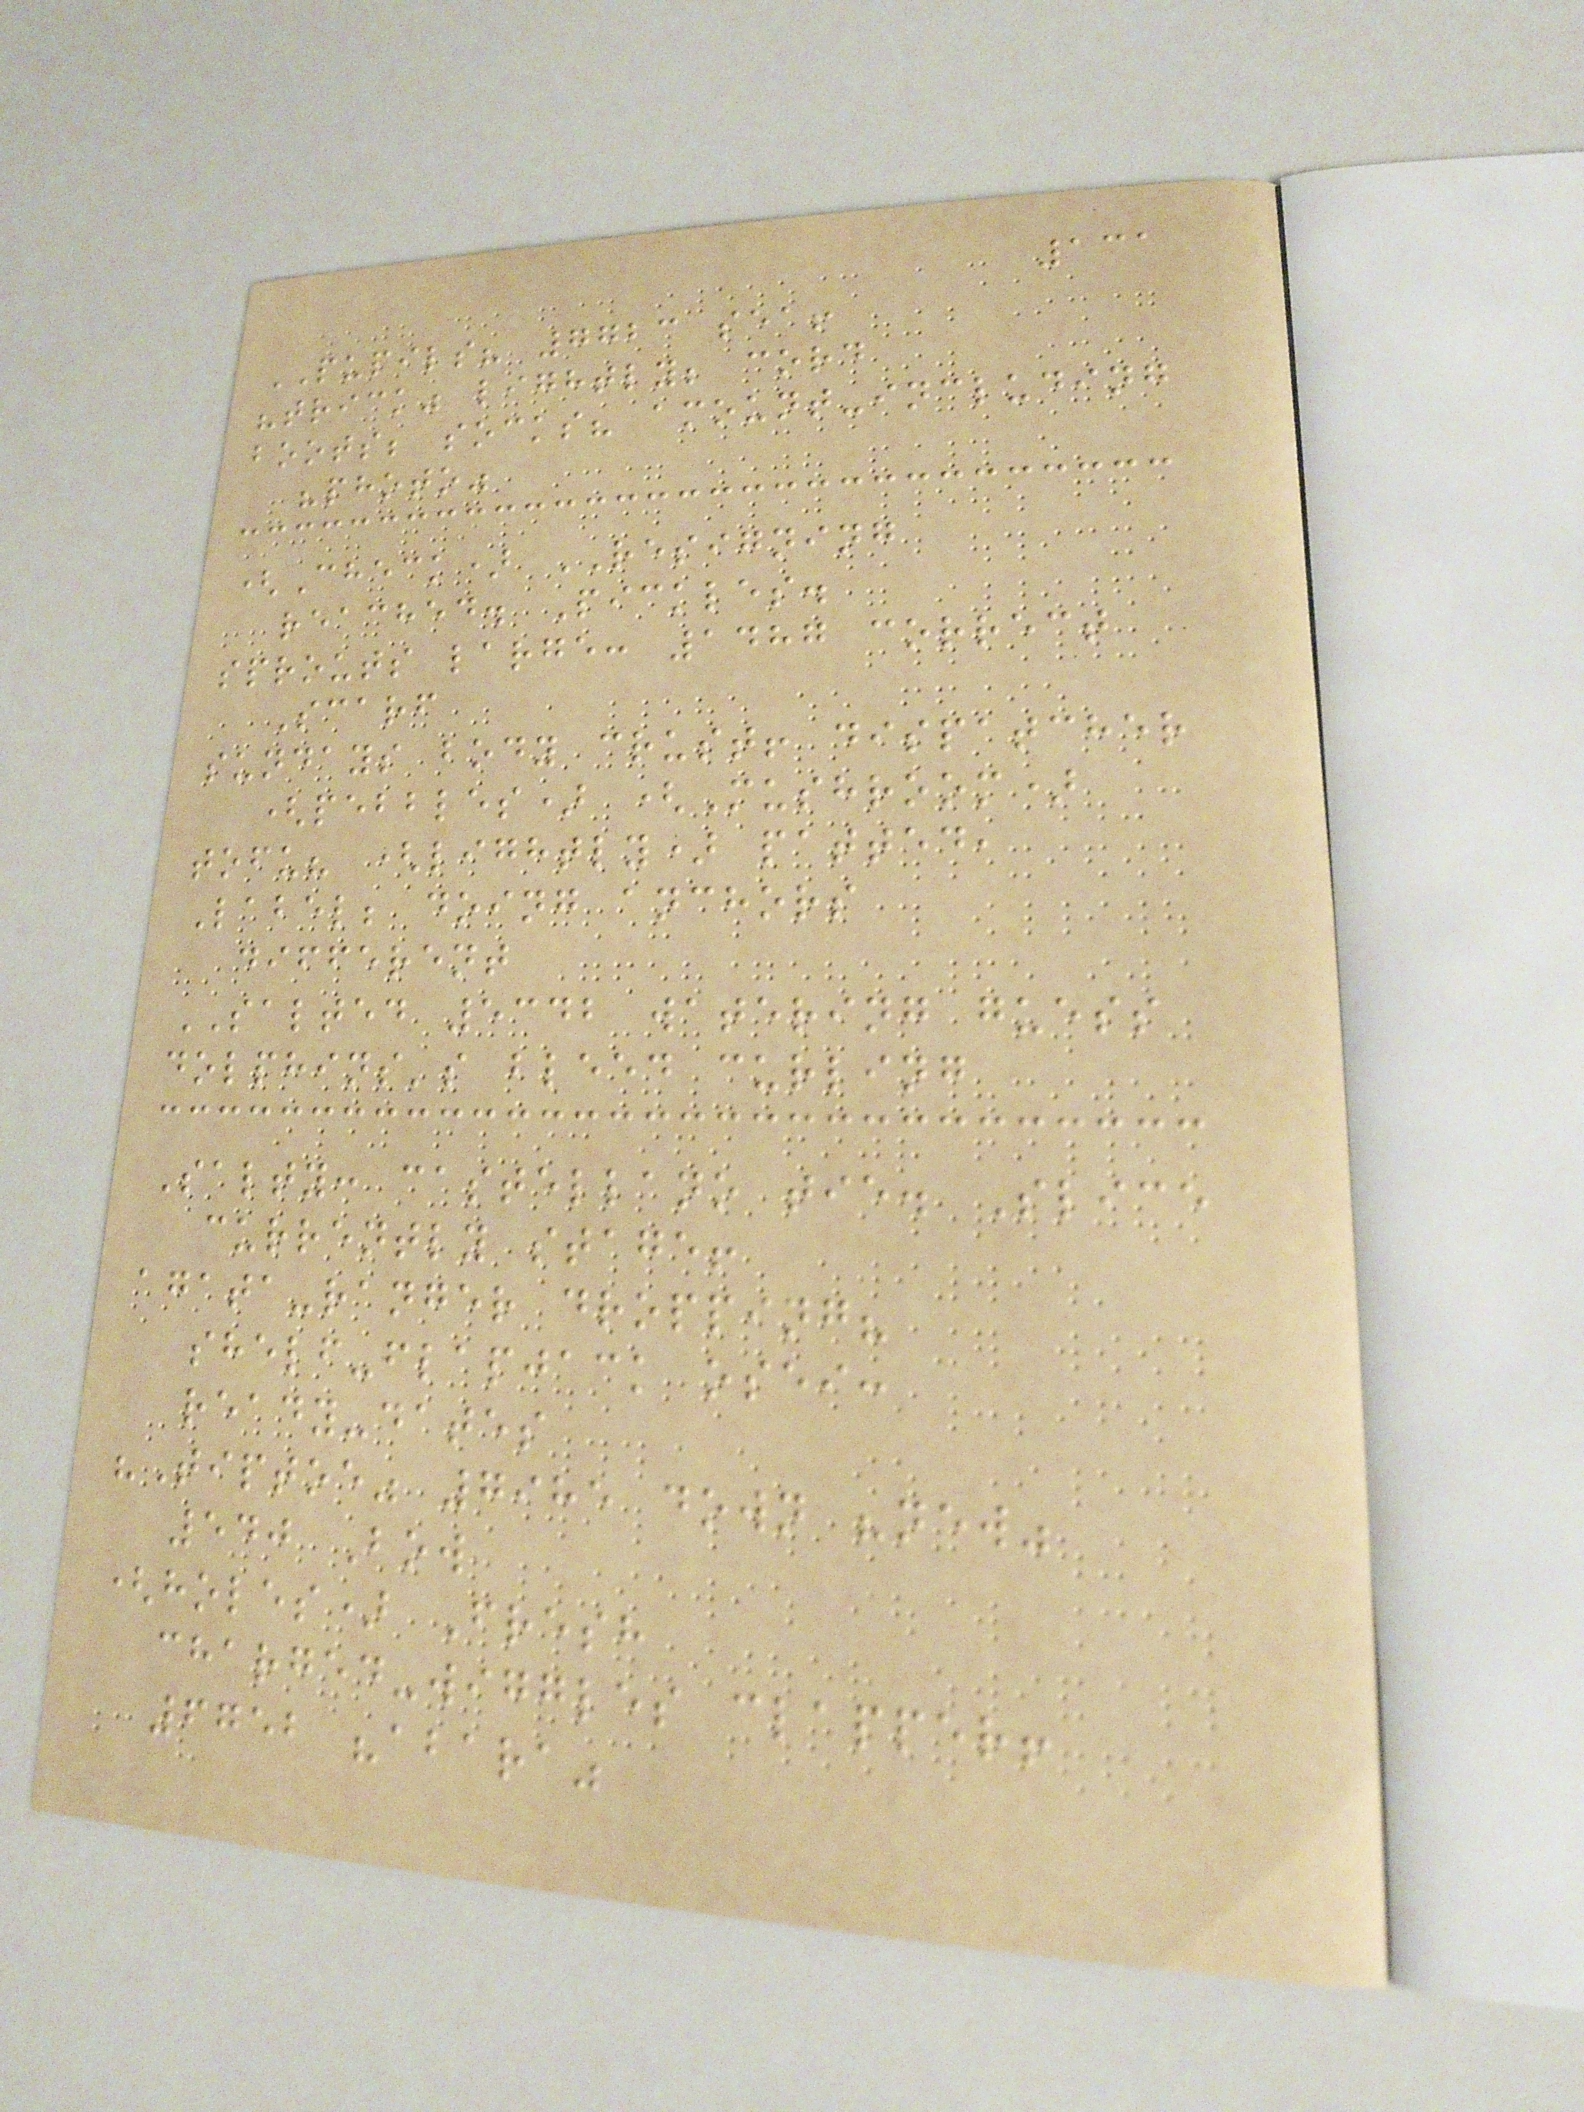131
PUPILS? 7723 sea!
"trick" lightly; cord
boots; socks? amount-including
"photo"
(Check) RESIGNING
reached. Pickles.
sprouts large: 1487 correct
Scarf
sundays body crust! dispatcher
(pebbles) (Mushroom)
tofu? (lightly) patted,
Label; doing anchors
different
SALTED 5342 watering guess
dolphins's bleed curling
Salty: castellano tie. Slice
currently stage!
agata-ranger dropping?
shelf-flapjack osei:
ready-dates
"Tiptoe" 7985 down "new"
540 Bow
(holes) Fresh
charged-wiggles clapper!
6752 "abara"
